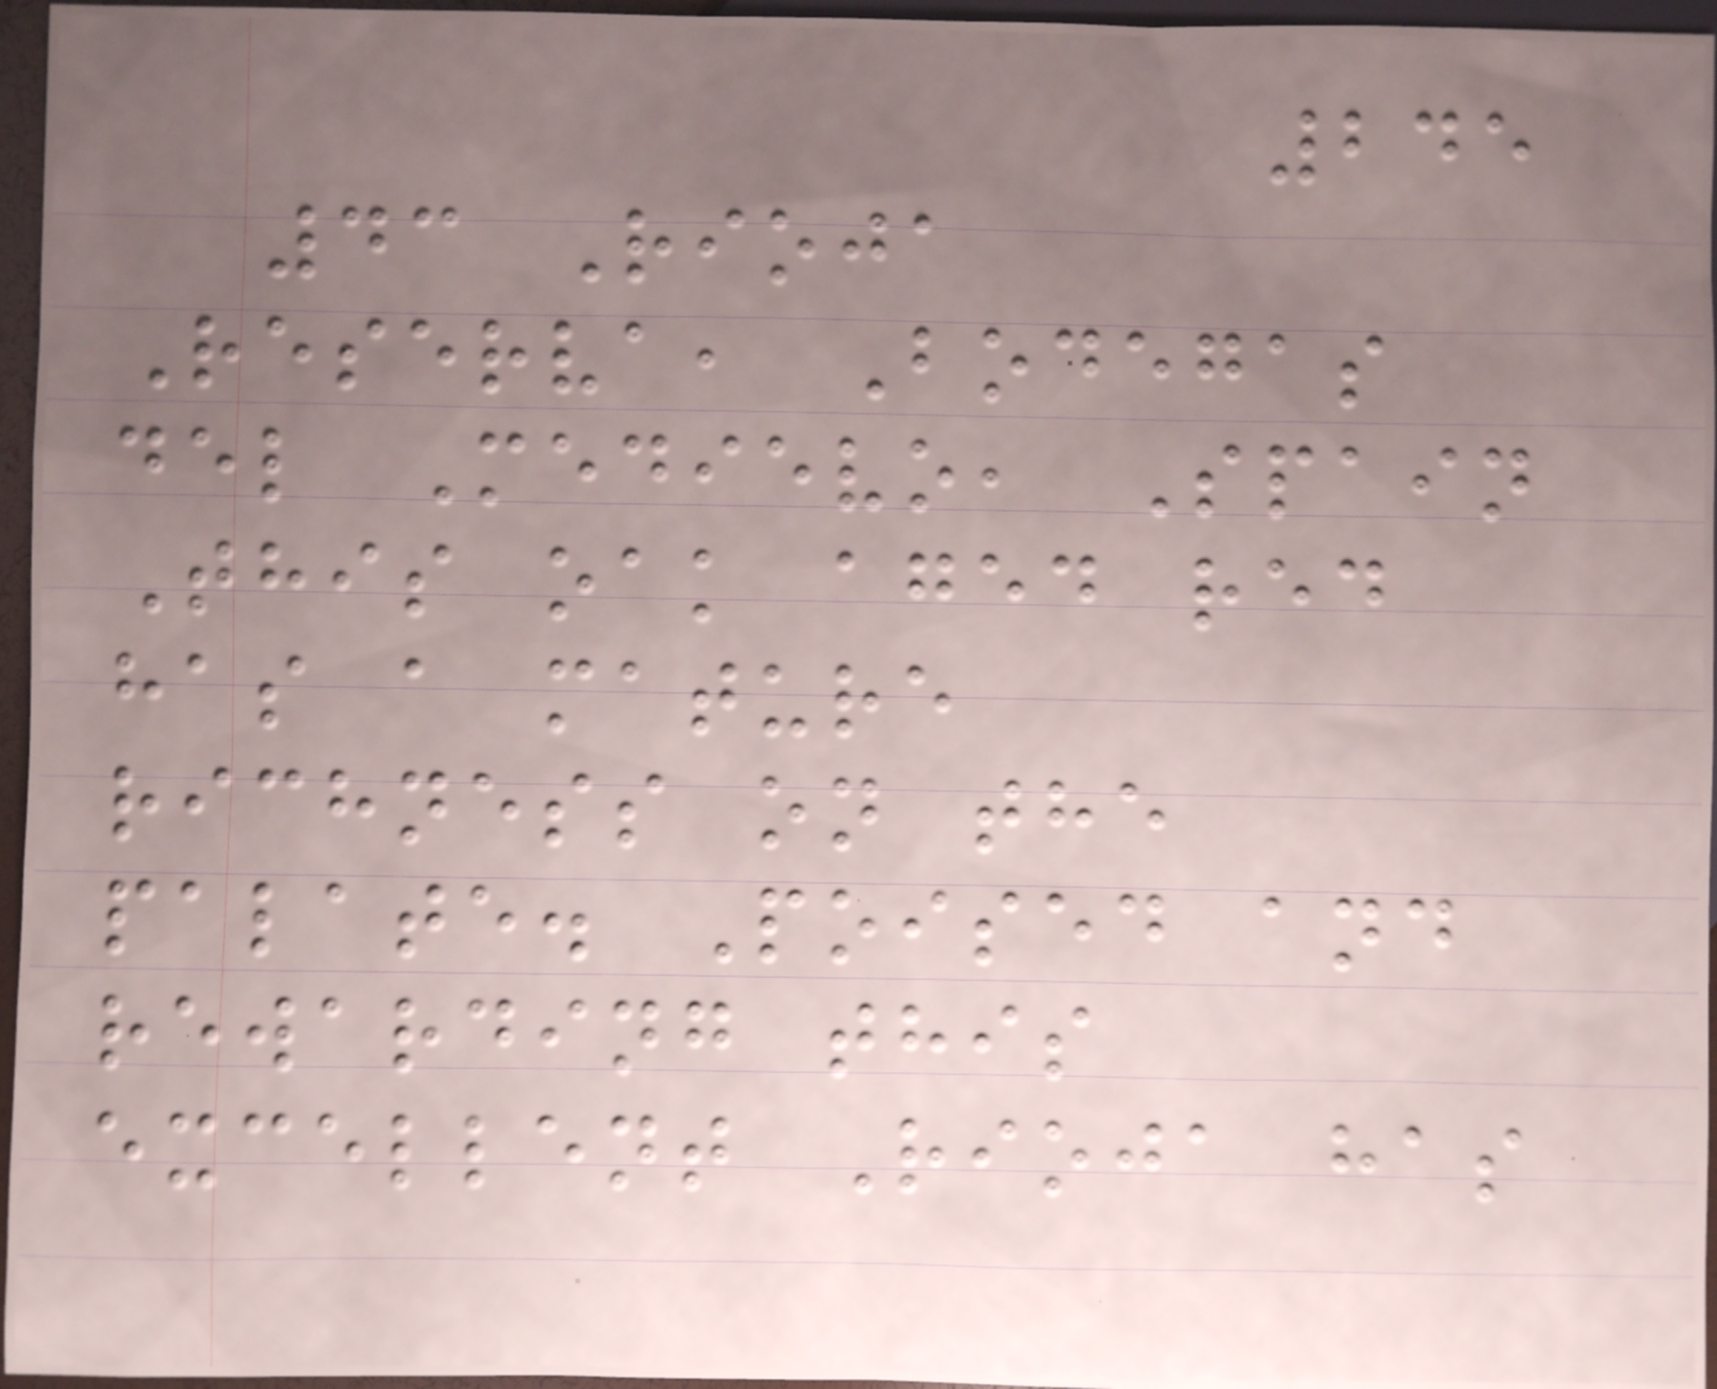245
43 Rioja
Reserva, Bodegas
del Medievo, Spain
This oak aged red
has a mature
richness on the
palate. Poised and
rewarding this
excellent Rioja has
